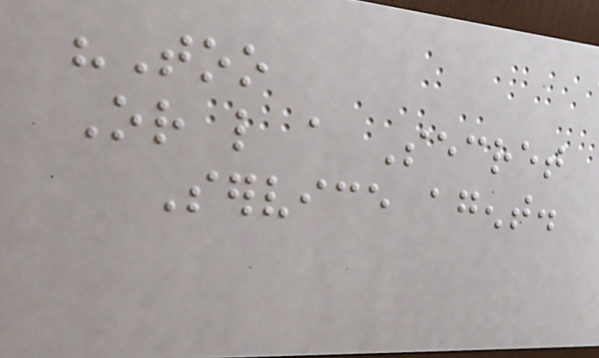"Too
Or like a Secret
Service agent.
